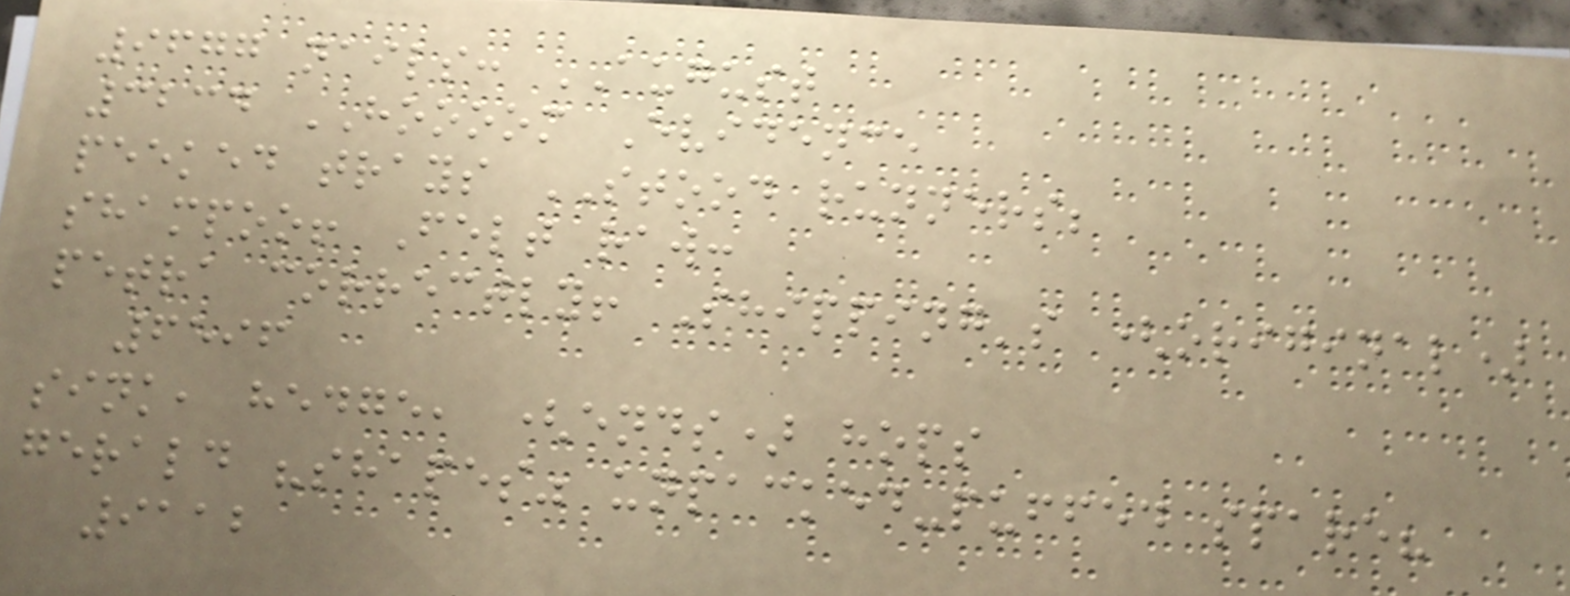9677 nails: AUGUST
3234 HOOOOM Evidence
peeked trays STOOD runners;
shampoo! Felt raw:
petra correctly! Shipping's (original)
6596
sink, hedge, (ends) hops
gerald "shapes" unpacked-puffed spare?
9112
